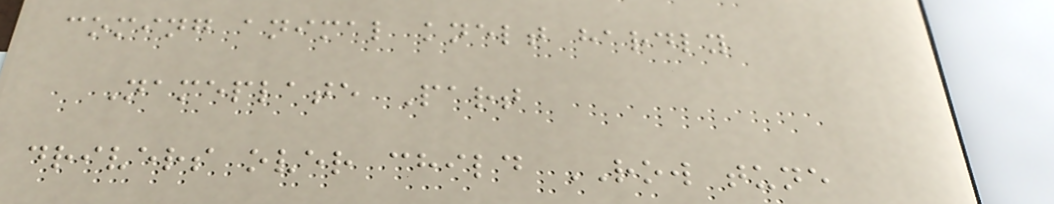coming animal knelt hardly
Nameplate Part
drivers over child ROW tune
